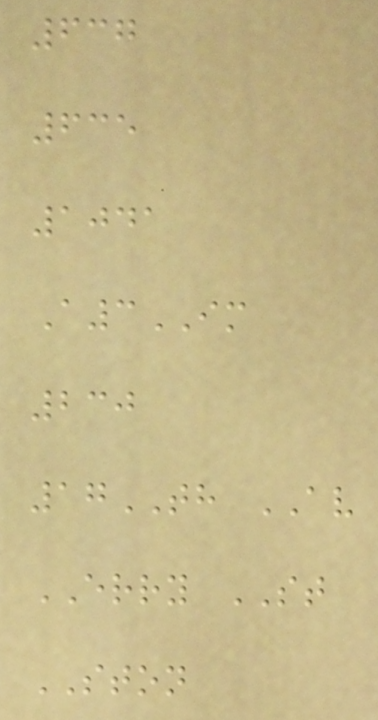637
635
1041
A3IM
230
17TH AV
ERRY ST
STON
